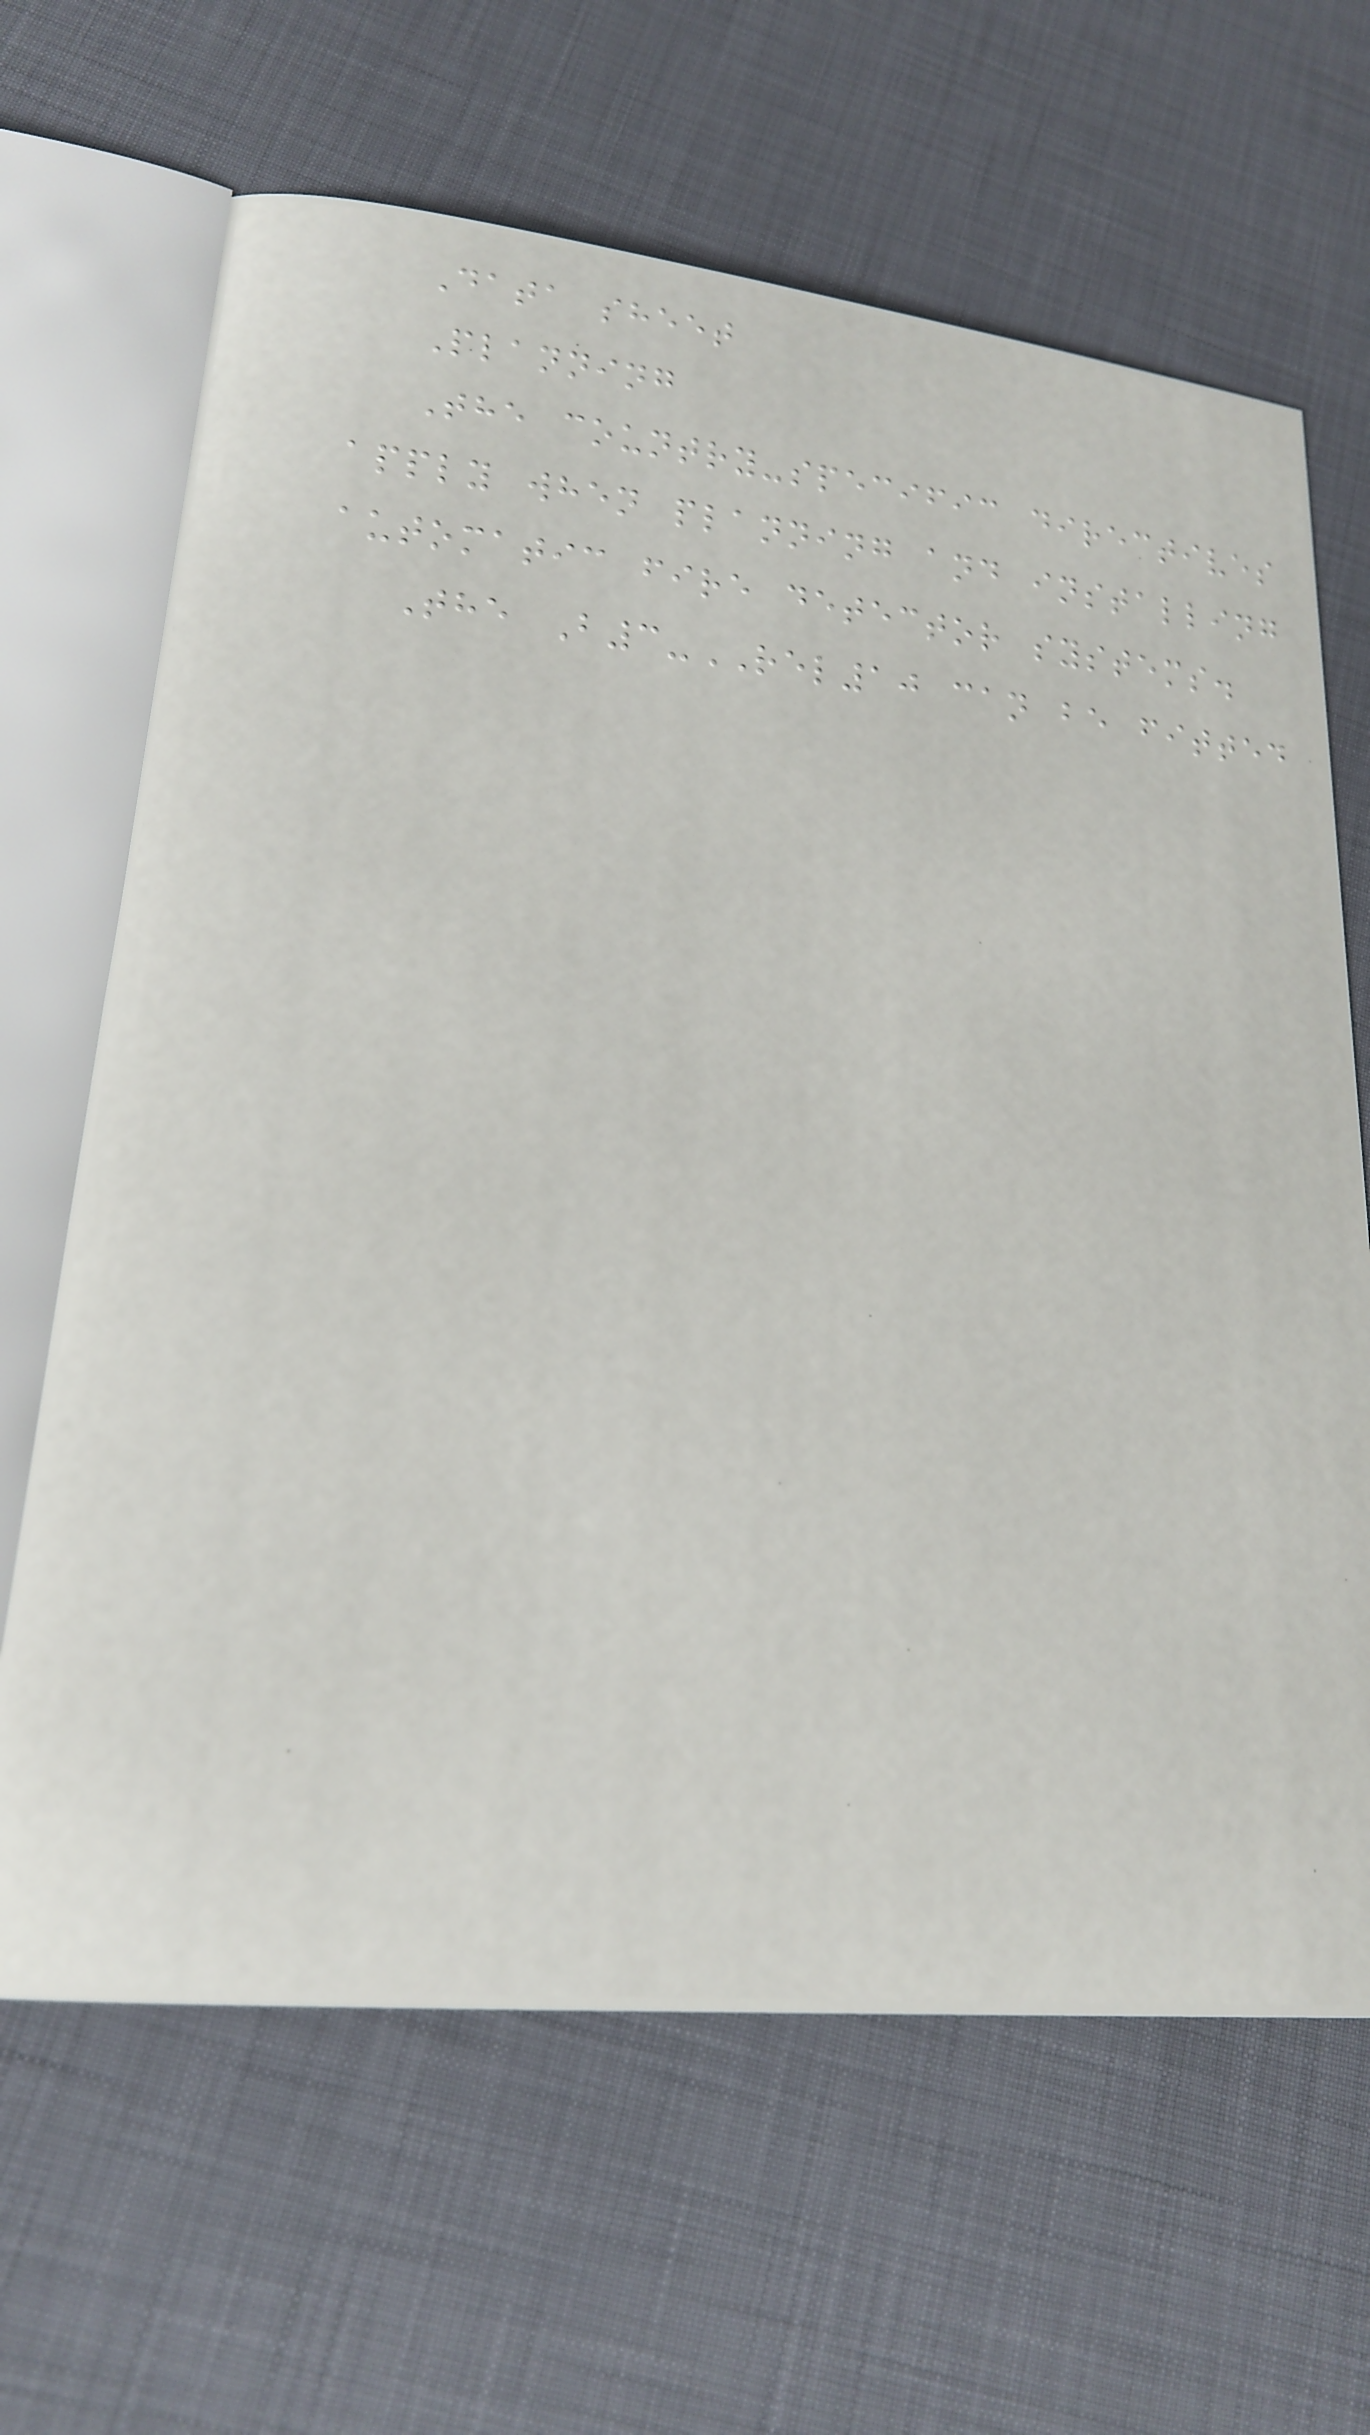Data sheet
Planning
The country-specific directives
apply when planning and installing
automatic fire detector systems.
The B3-REL10 can be fitted
